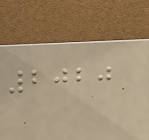2020
